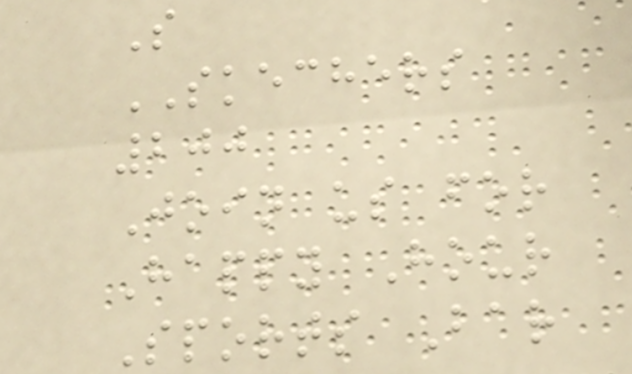S
SKECHERS
200
Join us for
Happy Hour
Sports Bar
